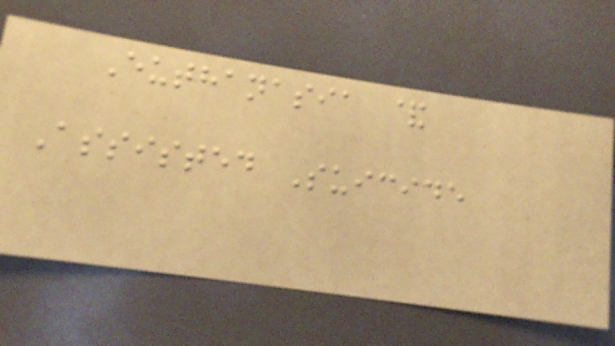Euthanasia &
Assisted Suicide
